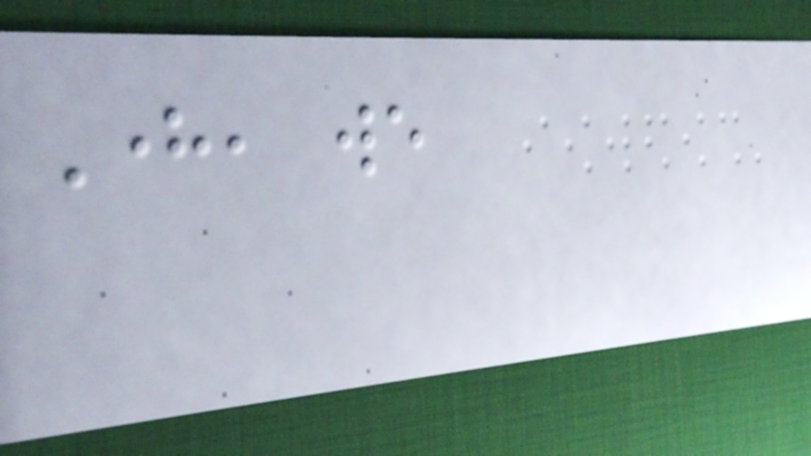Here, we
